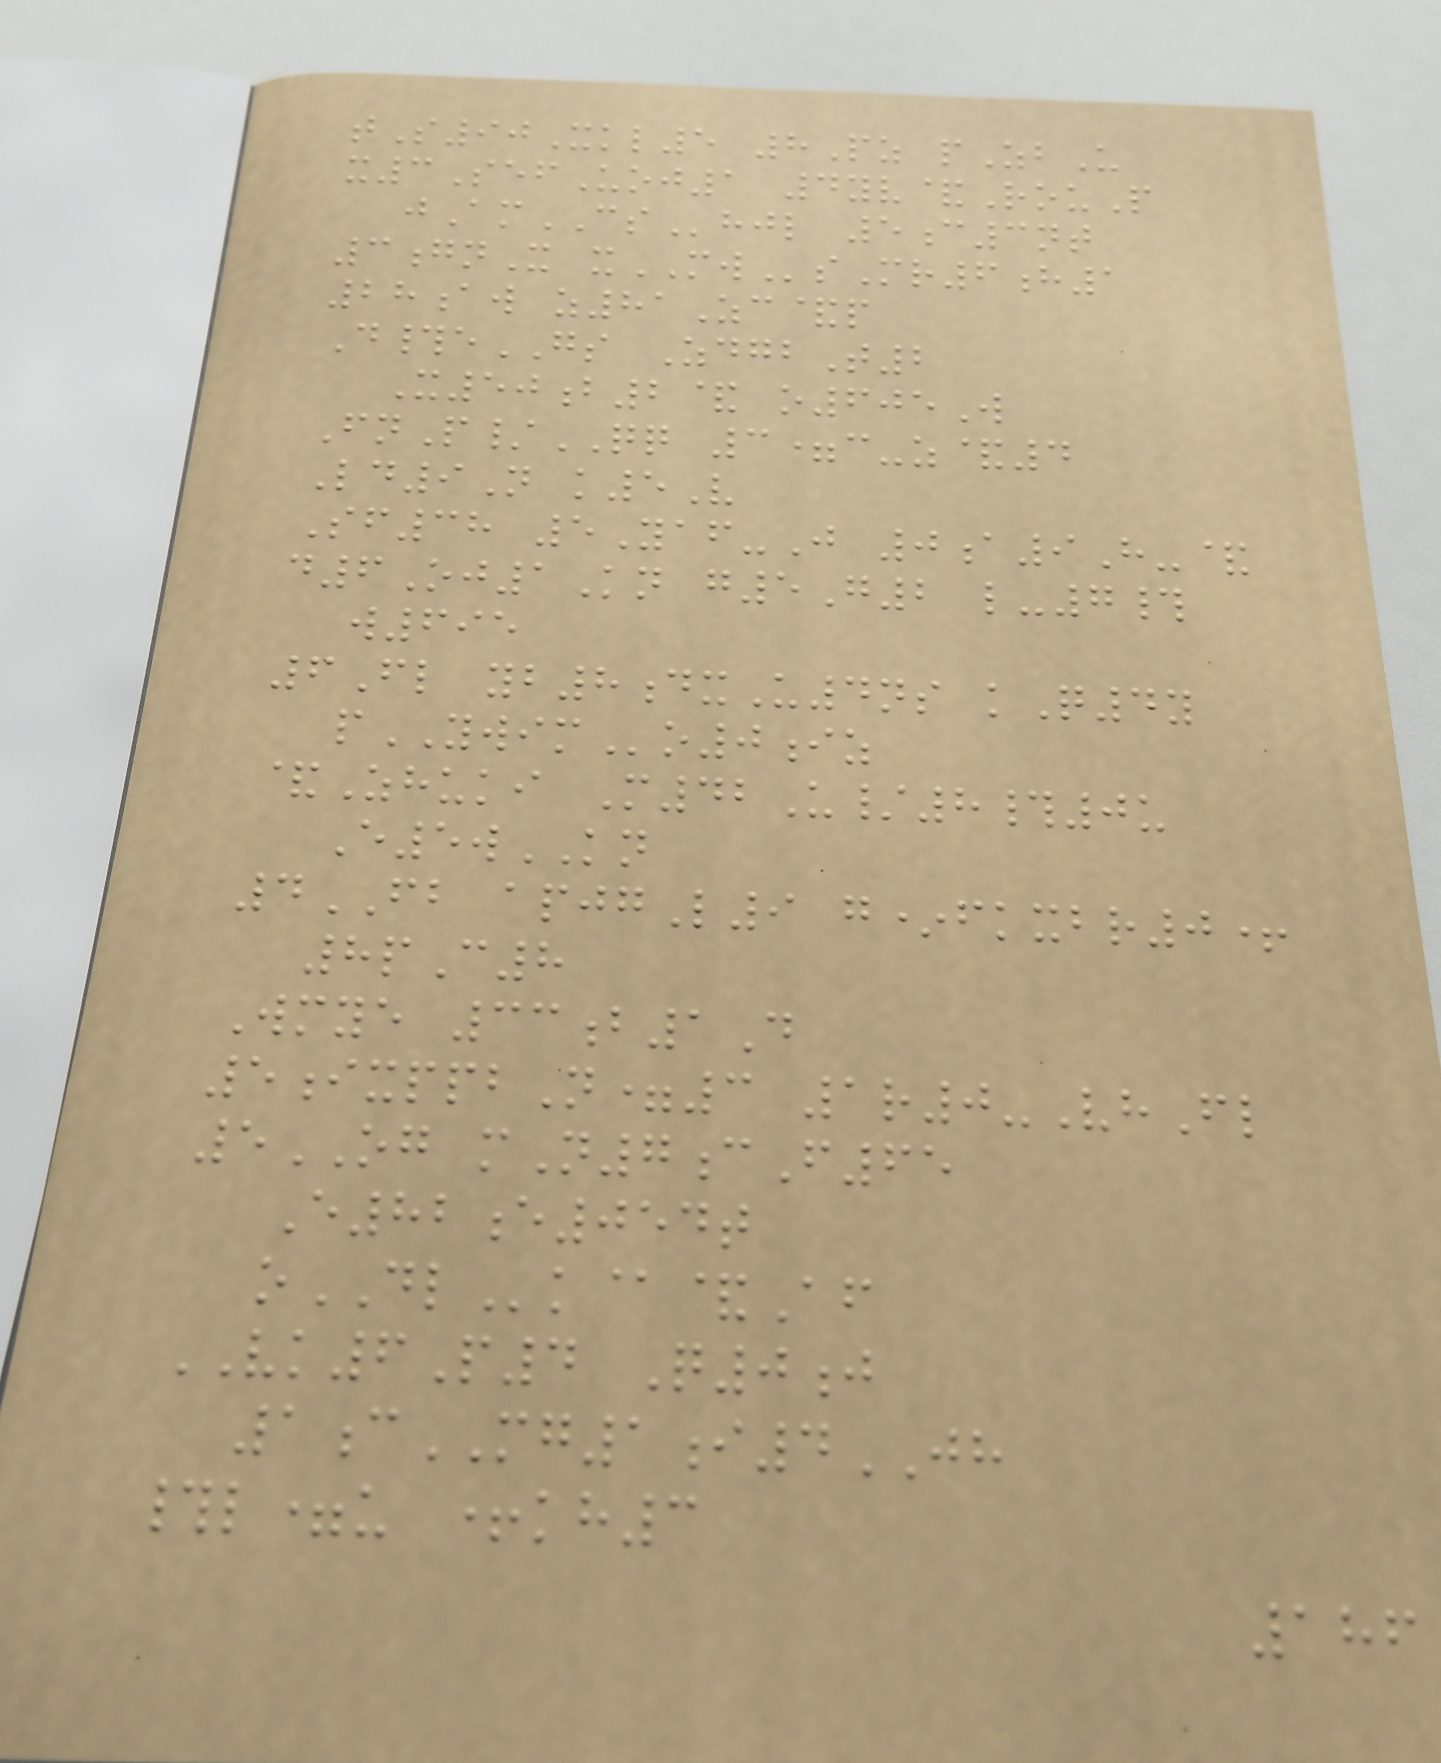tS90Xkl5 8Pz pZbU
x3SefUoj1 4yv&RouP
jAmCShjl 5c3nt
3gnX xMWsMr6h1
28aw z81Zc&p
D#eGS ZdgbT2
X50b2& o605W
FnP/QQ 3=c-z&4
Ld9N k5V
Sf38 5Yaf-J 0a9H-&
d6Oj1Kn g5G2 l-7#
w695
6Fl yb8dxU4ns kQ4y
pYWIMo0iz
&Zhuki M42U/8#0u
E5wKN
4FB apjgL9 g*fkxbr0+
8pC8
Wmye 33b1D
5ixppbN=3 1r0-VhFl
5OG mN7cF65
E82e054t
oDLk@&Af
VK6P4 Q0j
1cMG1i4JH
#l=u +kh3
186
